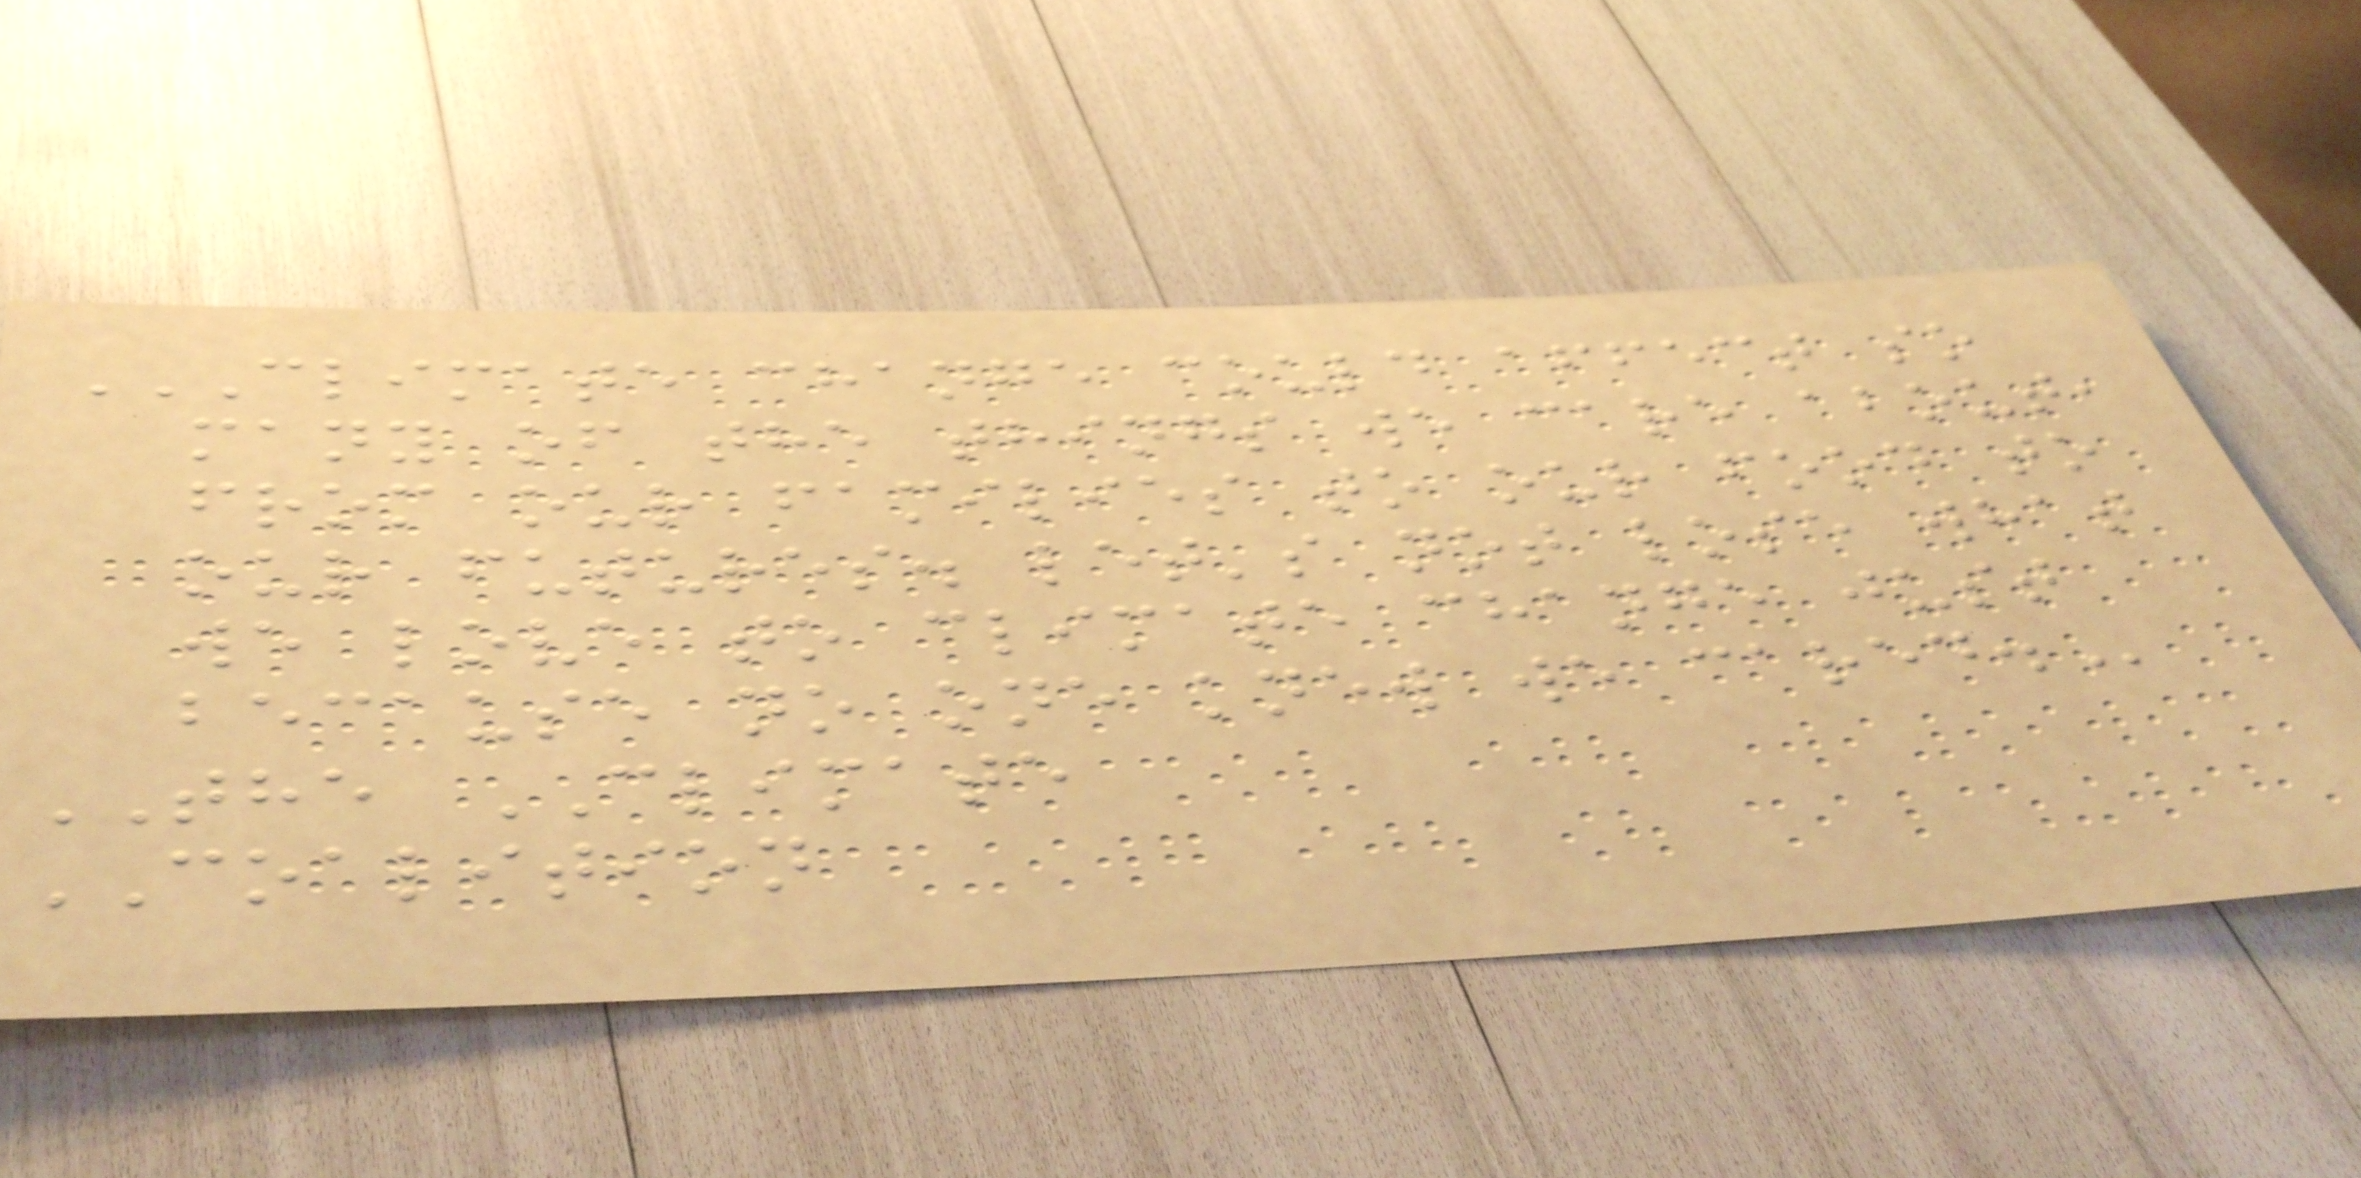CLIMATE CHANGE COULD AFFECT SO
MANY OF THE THINGS WE CARE ABOUT,
FROM OUR FAMILIES TO OUR FOOD TO
OUR FUTURES. LET'S NOT LOSE WHAT
WE LOVE TO CLIMATE CHANGE JUST
BECAUSE NO ONE KNEW WE CARED.
THE CLIMATE
COALITION
